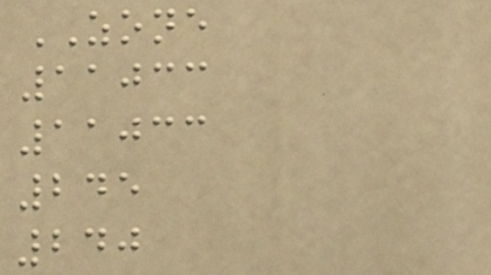ZONE
11033
11033
245
240
